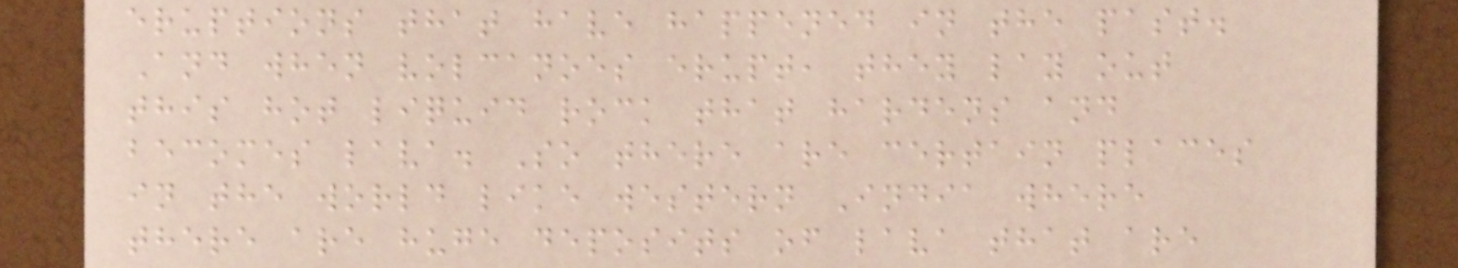eruptions that have happened in the past.
And when volcanoes erupt, they lay out
this hot liquid rock that hardens and
becomes lava. So there are certain places
in the world like western India where
there are huge deposits of lava that are
